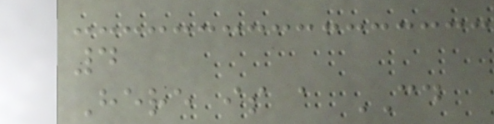4
Here is a CD
